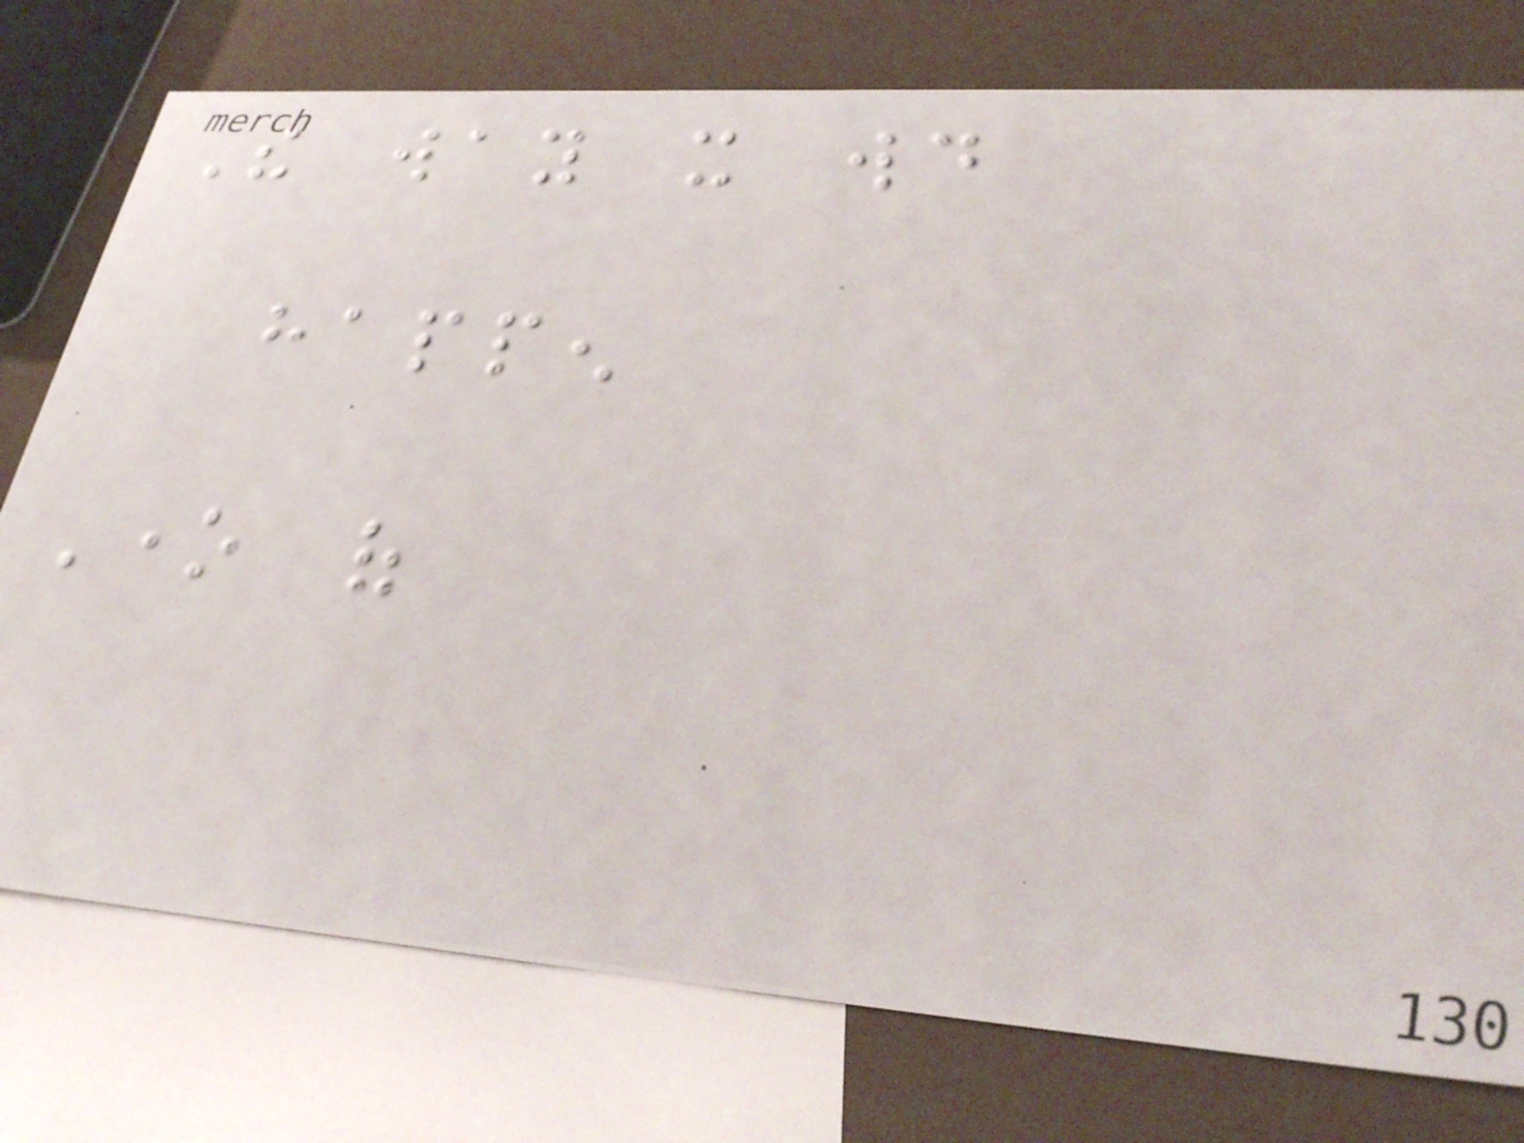The way it would
happen
One of
